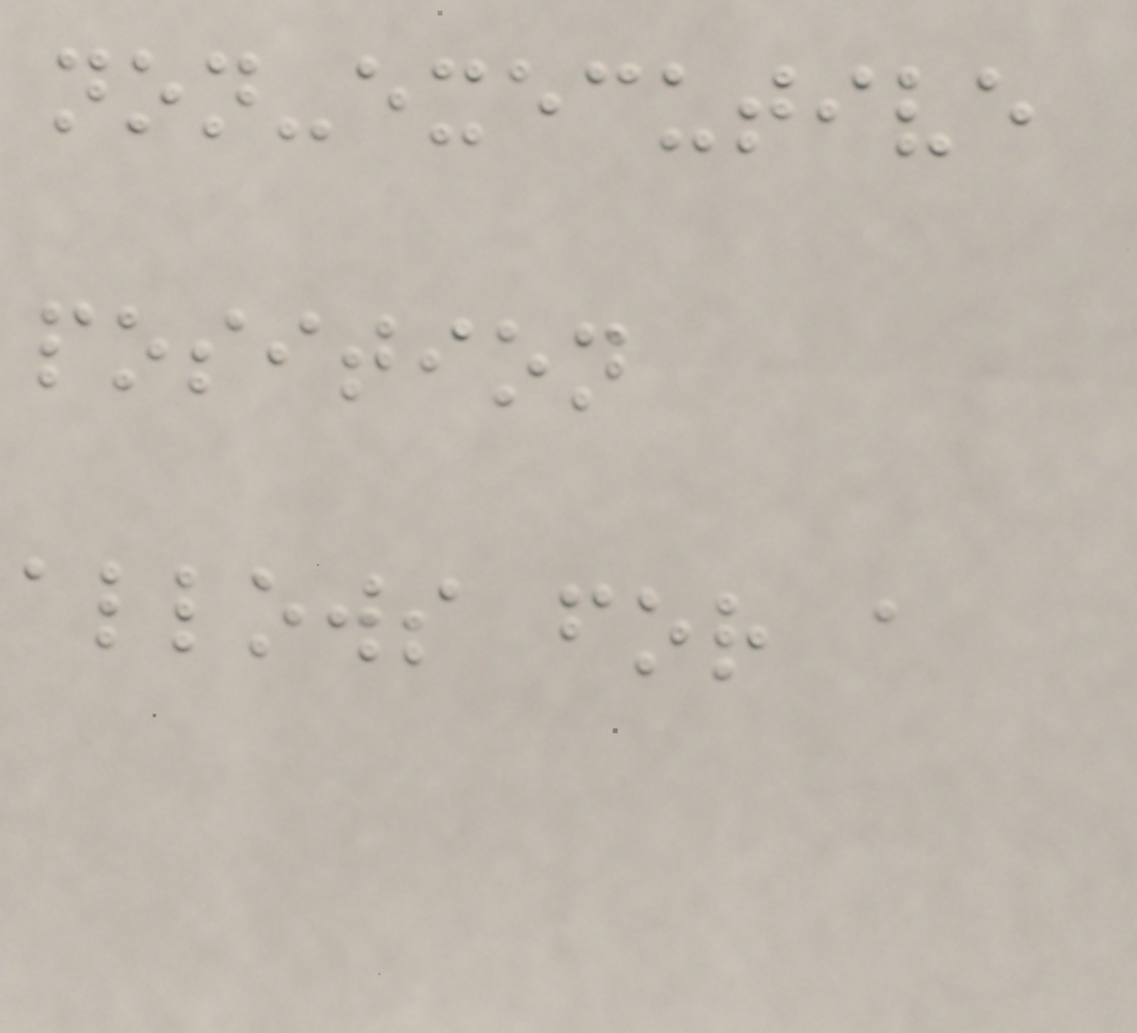non-executive
position
allows for a
